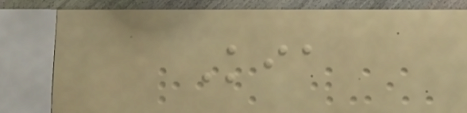Kia
